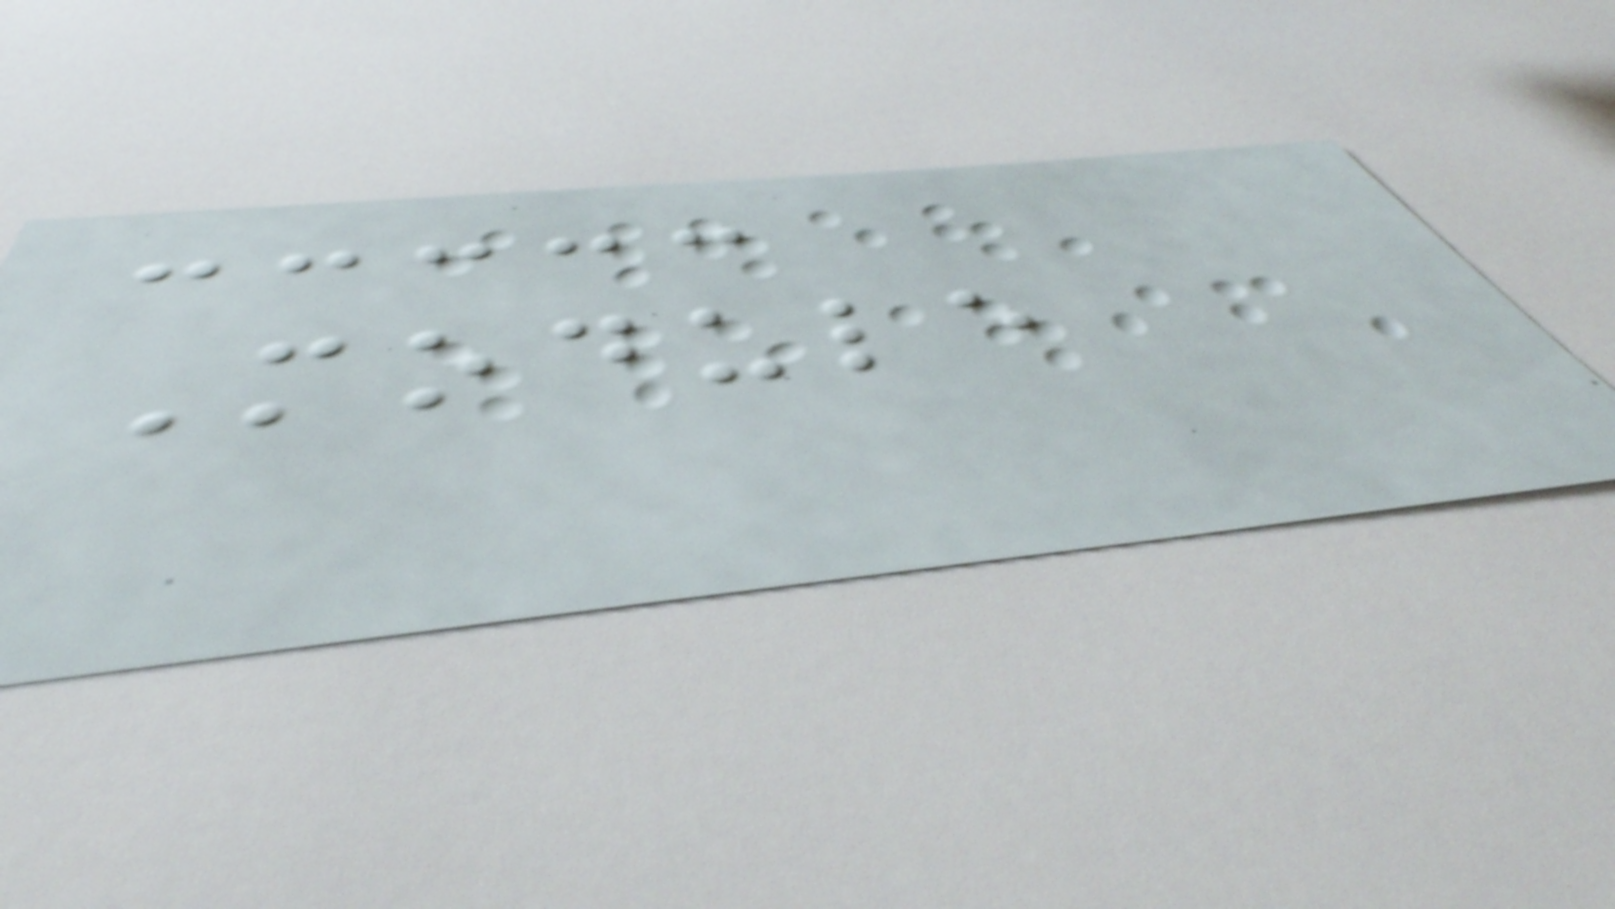Module
